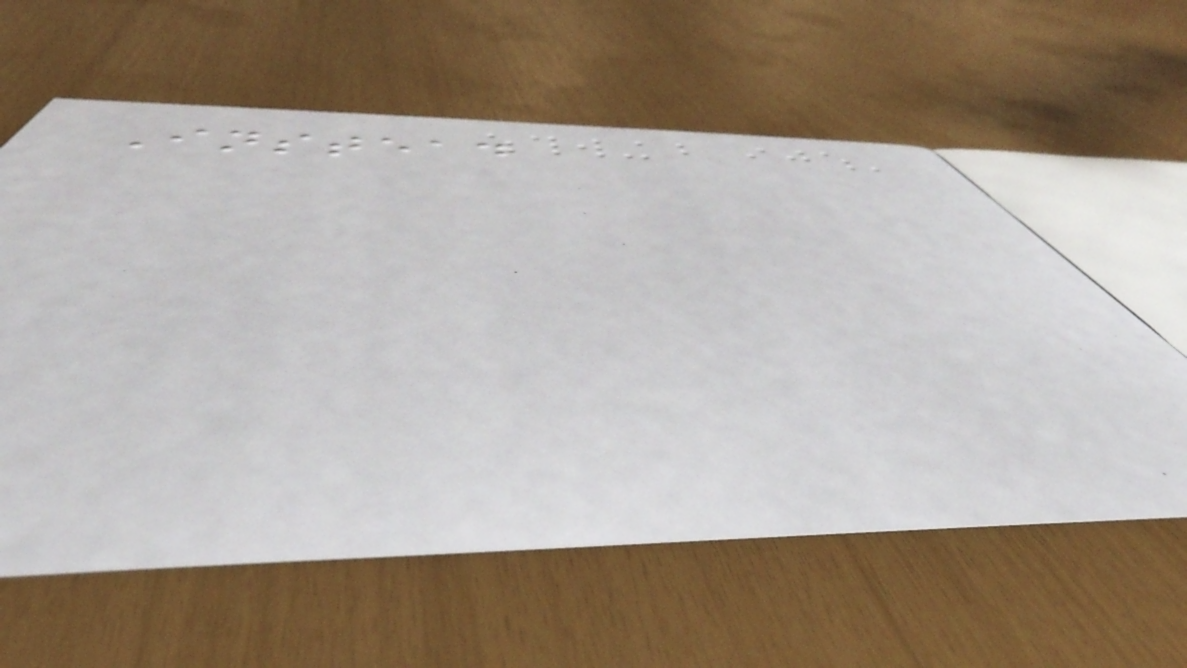Instead
